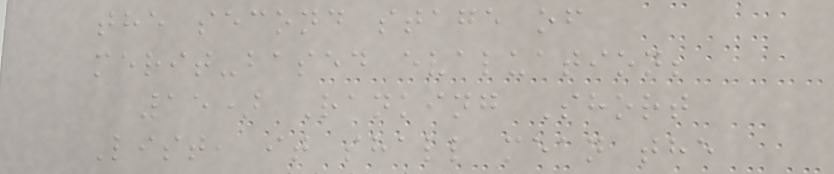the second stage of
merit-based evaluation;
15) Ranking Short
List, it shall mean the
